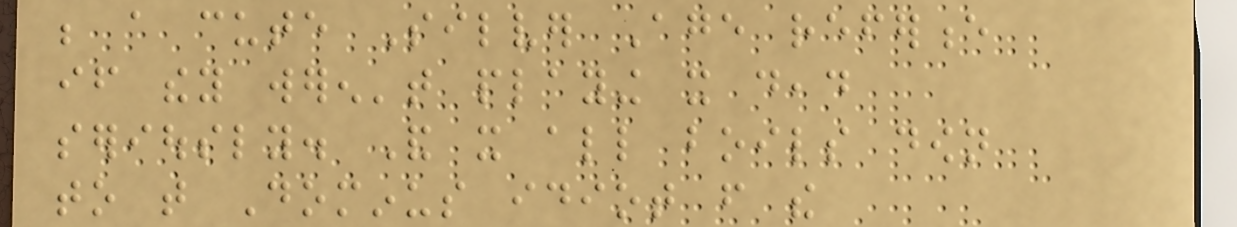be a cute Silver Age reference
if they weren't playing it dead
seriously. And it all boils down
to that Dominus idiot from the
